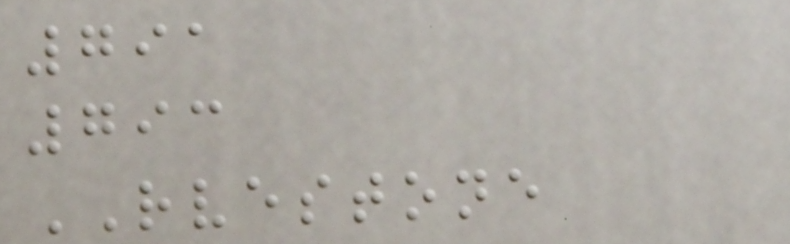791
793
RVESTONE
